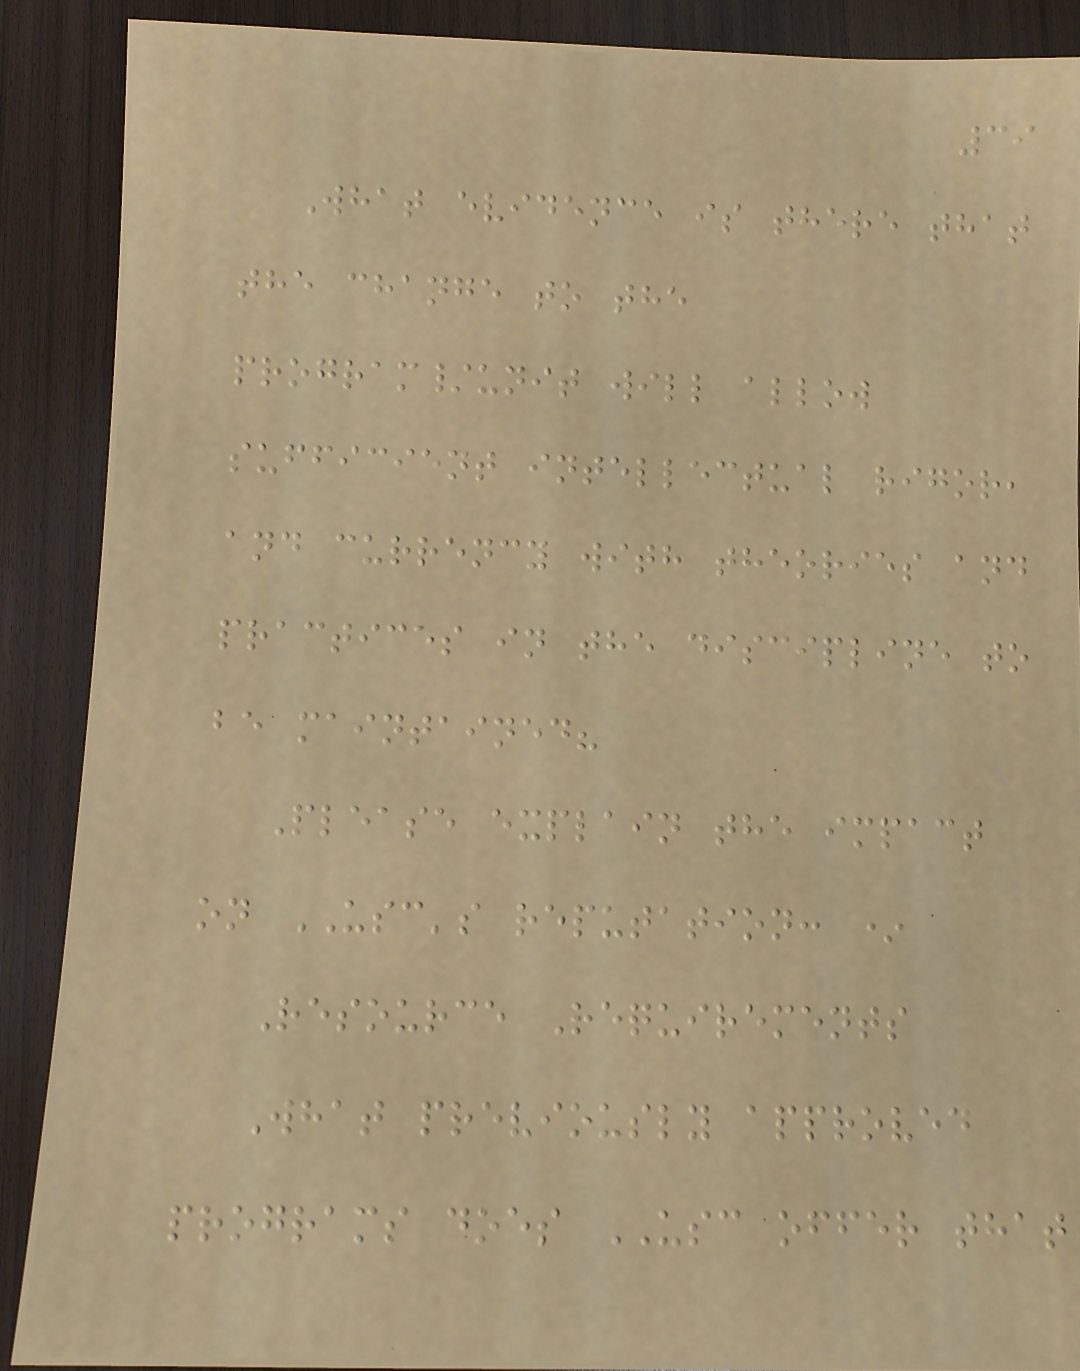39
What evidence is there that
the change to the
program/unit will allow
sufficient intellectual rigor,
and currency with theories and
practices in the discipline to
be maintained?
Please explain the impact
on USC's reputation: *
Resource Requirements
What previously approved
programs does USC offer that
